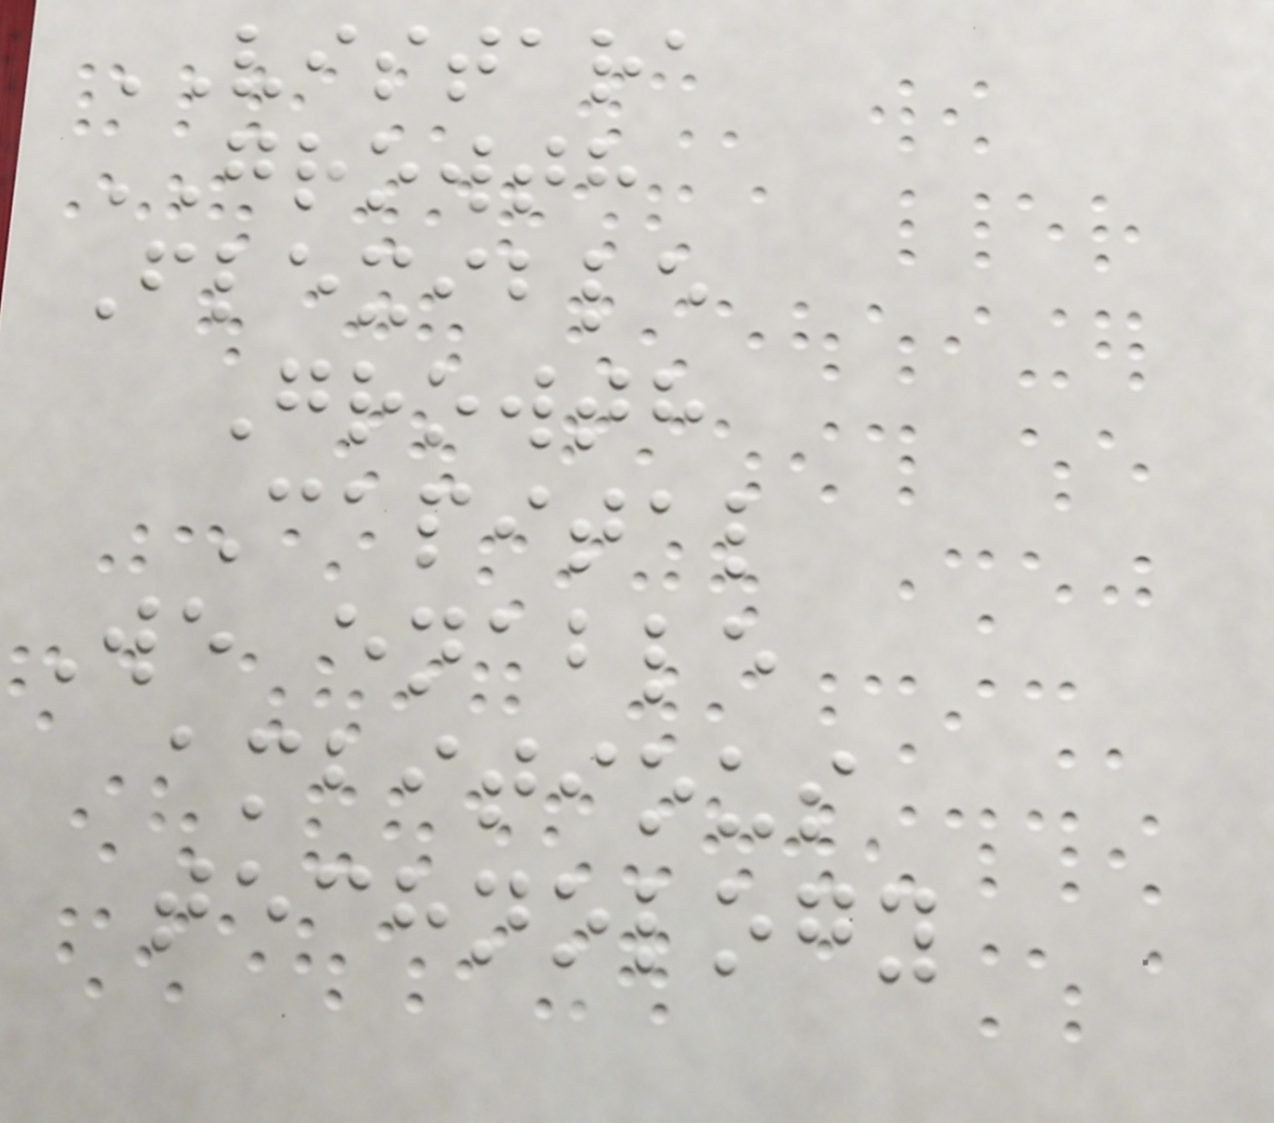VISTARA
GROWTH
Flexible
Growth
Capital
We enable
ambitious
technology
